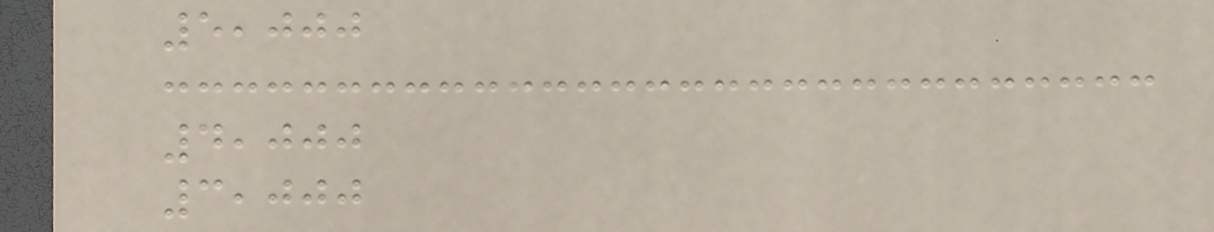5,000
4,000
3,000
